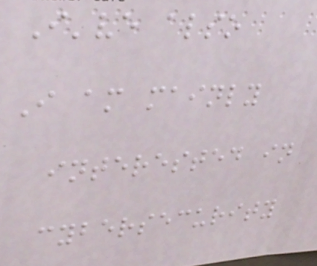I've also
I am mainly
interested in
cybersecurity
